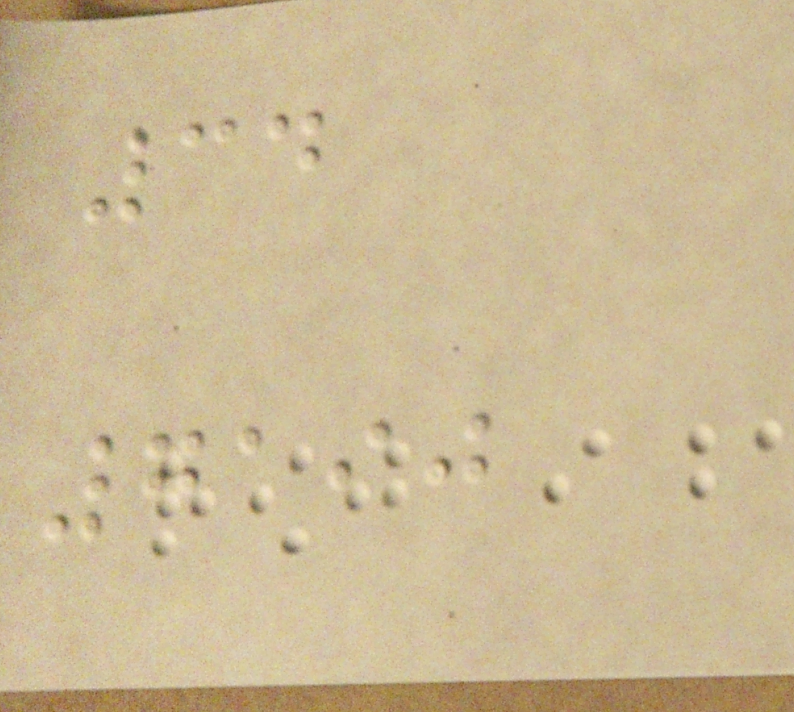34
7190
